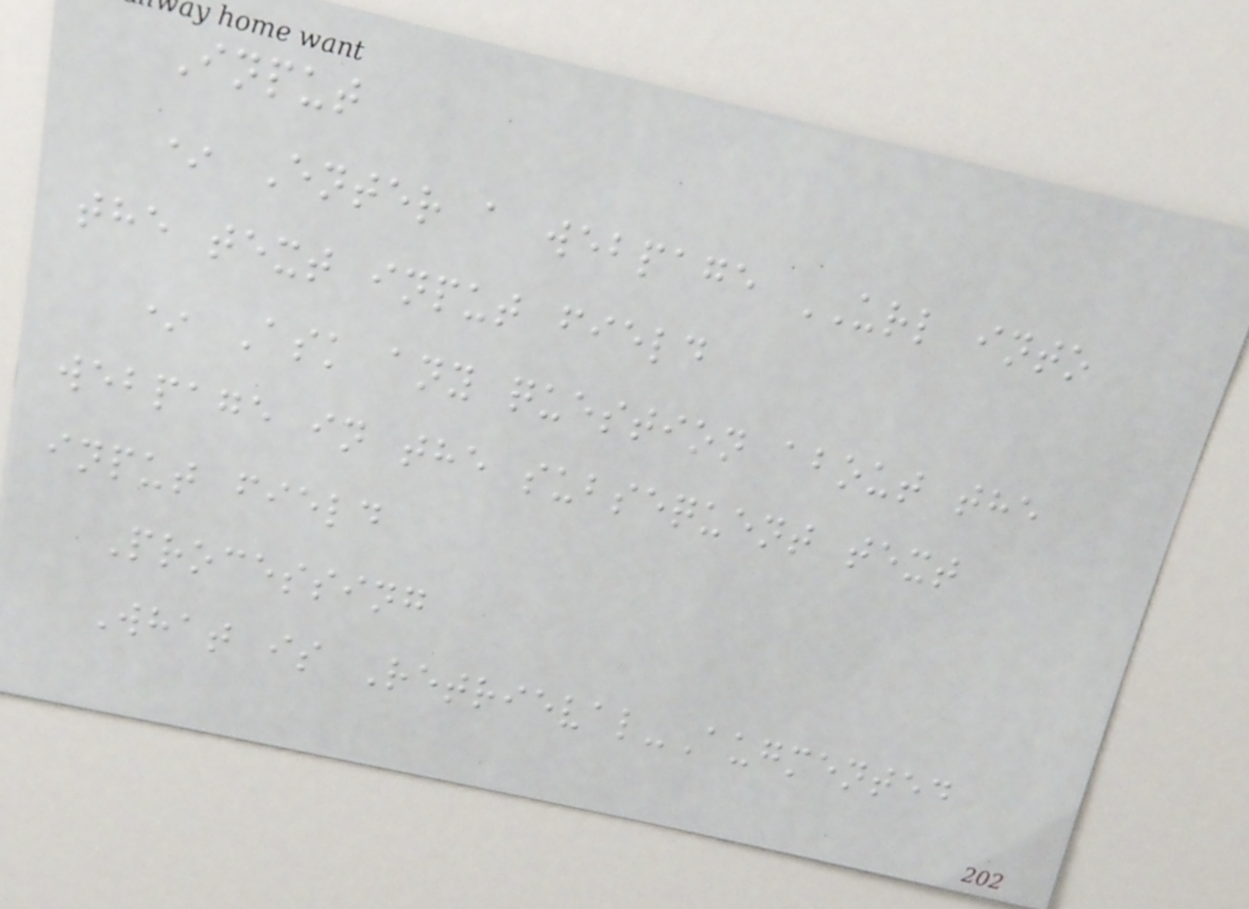Input
* Enter a webpage URL into
the text input field
* Ask any question about the
webpage in the subsequent text
input field
Processing
What is Retrieval-Augmented
